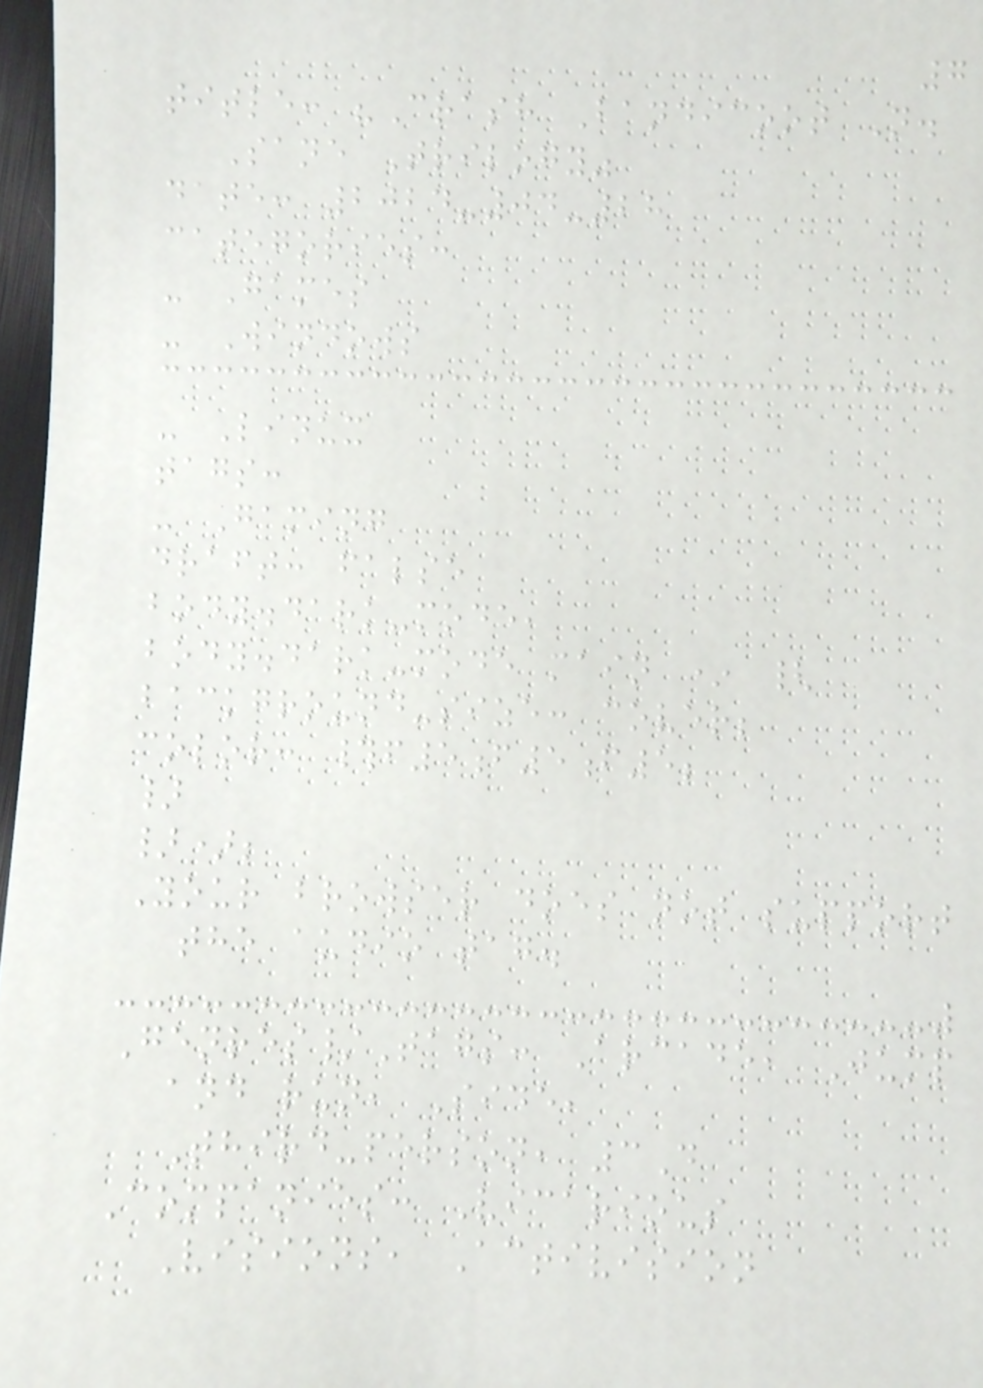7
title: "Crash Bandicoot N.
Sane Trilogy"
date: 2024-04-28
categories:
- Games
- Windows
- Linux
tags:
- Gaming
draft: false
body.dark-mode,
body.dark-mode main * {
background-size: cover;
color: #f5f5f5;
}
});
Your browser does not support
the audio tag.
Genres/Tags: Arcade, Jump
and run, Side,
Third-person, 3D
Companies: Vicarious
Visions, Activision
